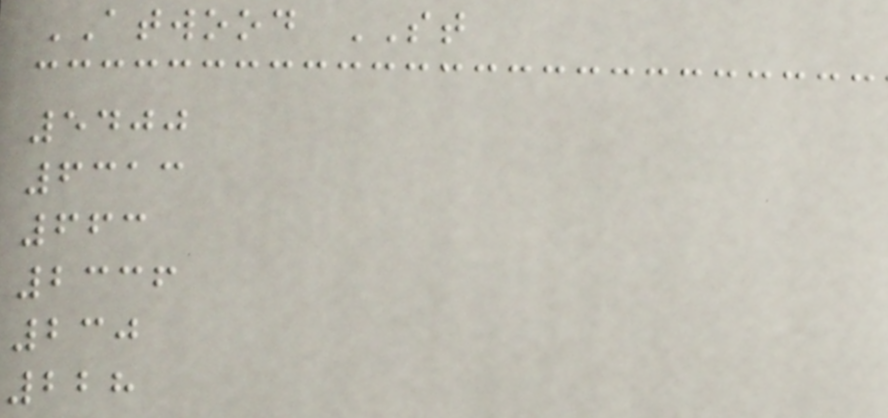ATWOOD ST
5400
6313
663
2336
230
228
